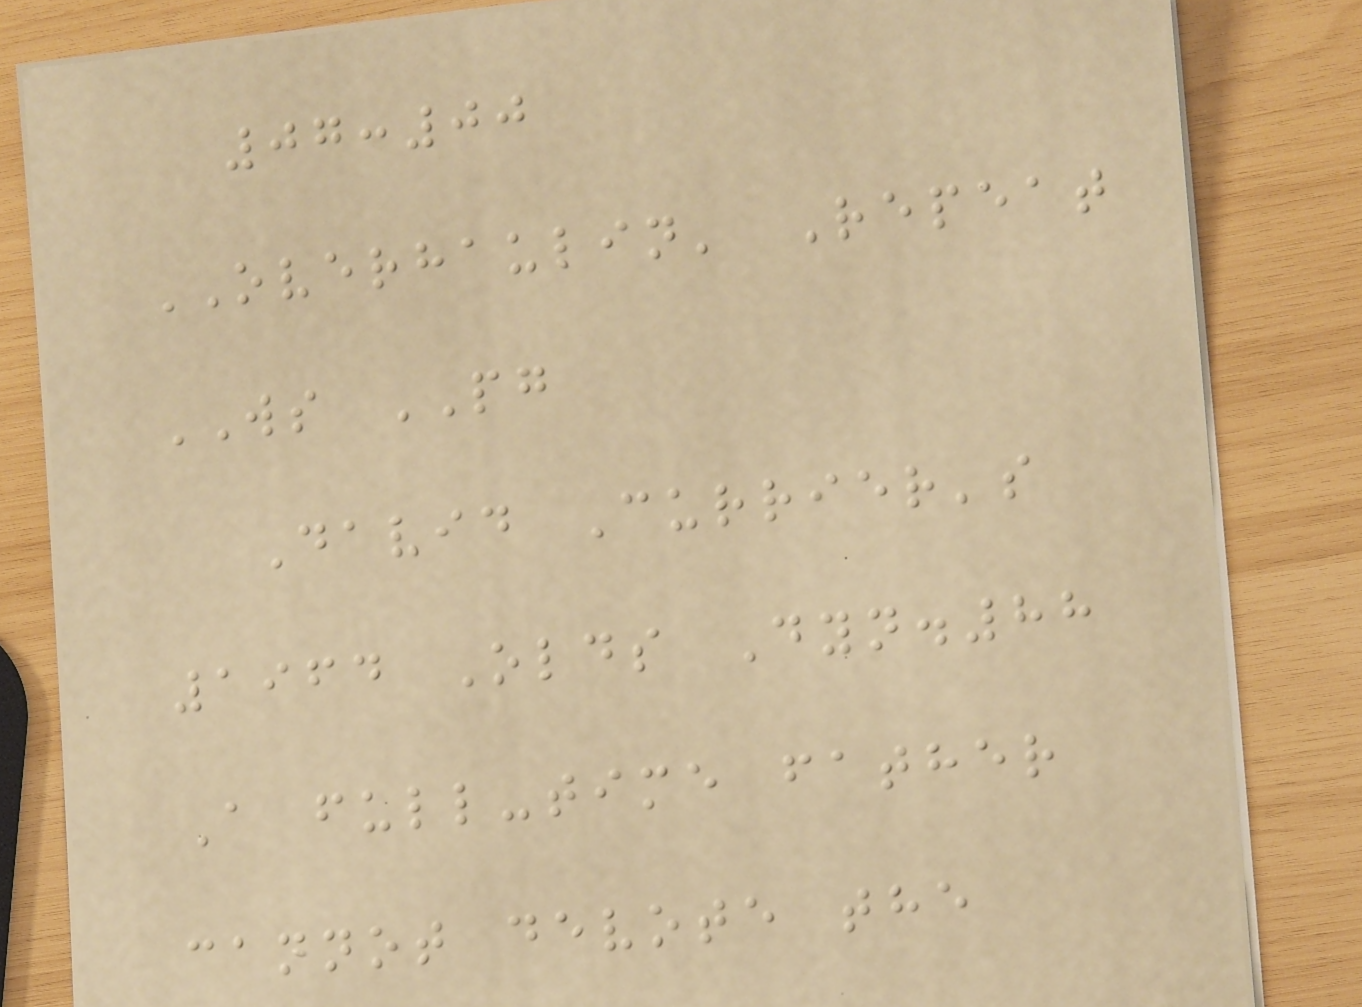07:00
OVERHAULIN' Repeat
WS PG
David Currier's
1964 Olds Dyn.88
A full-time father
cannot devote the
